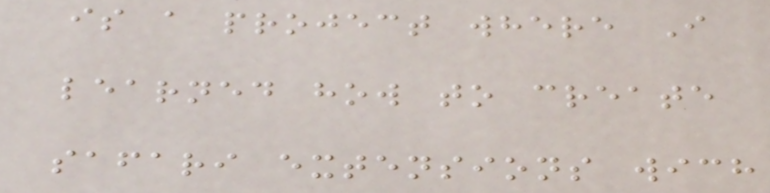is a project where I
learned how to create
safari extensions wich
